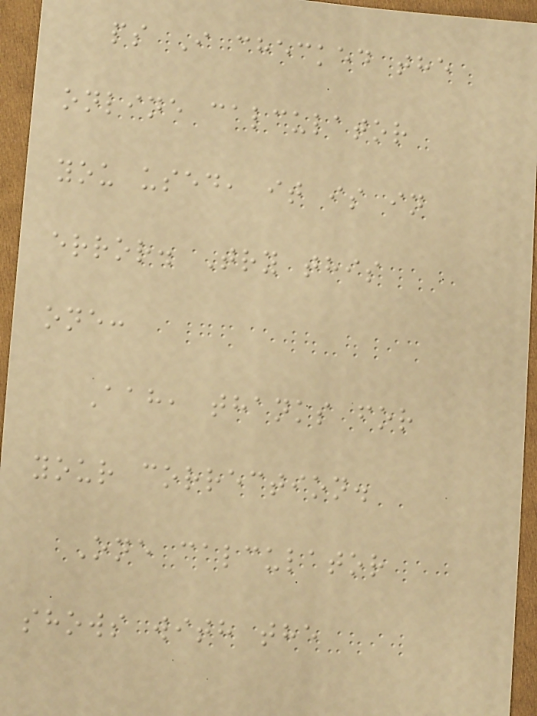ps I checked the
online calculator
you used, it is in
error. Try this
one:
Aah, thanks for
your correction.
One calculator
shows with the
